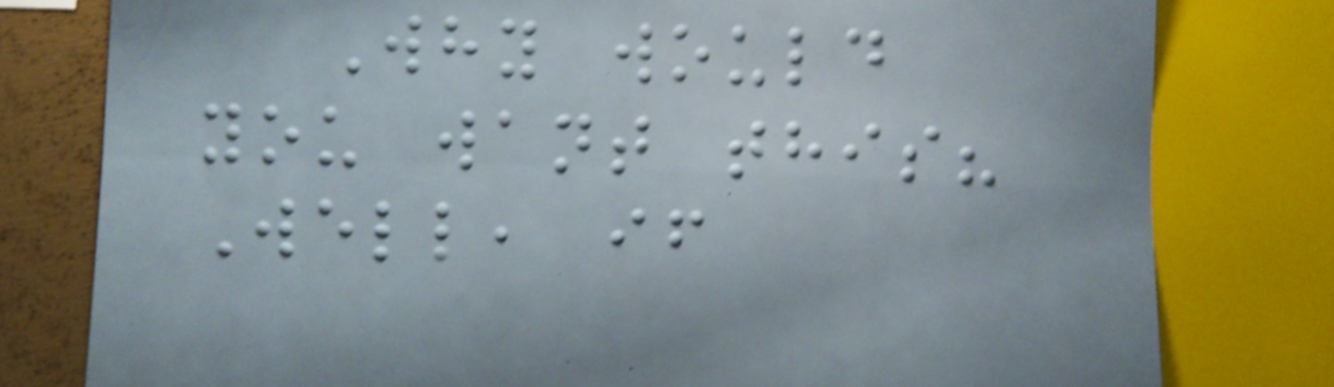Why would
you want this?
Well, if
